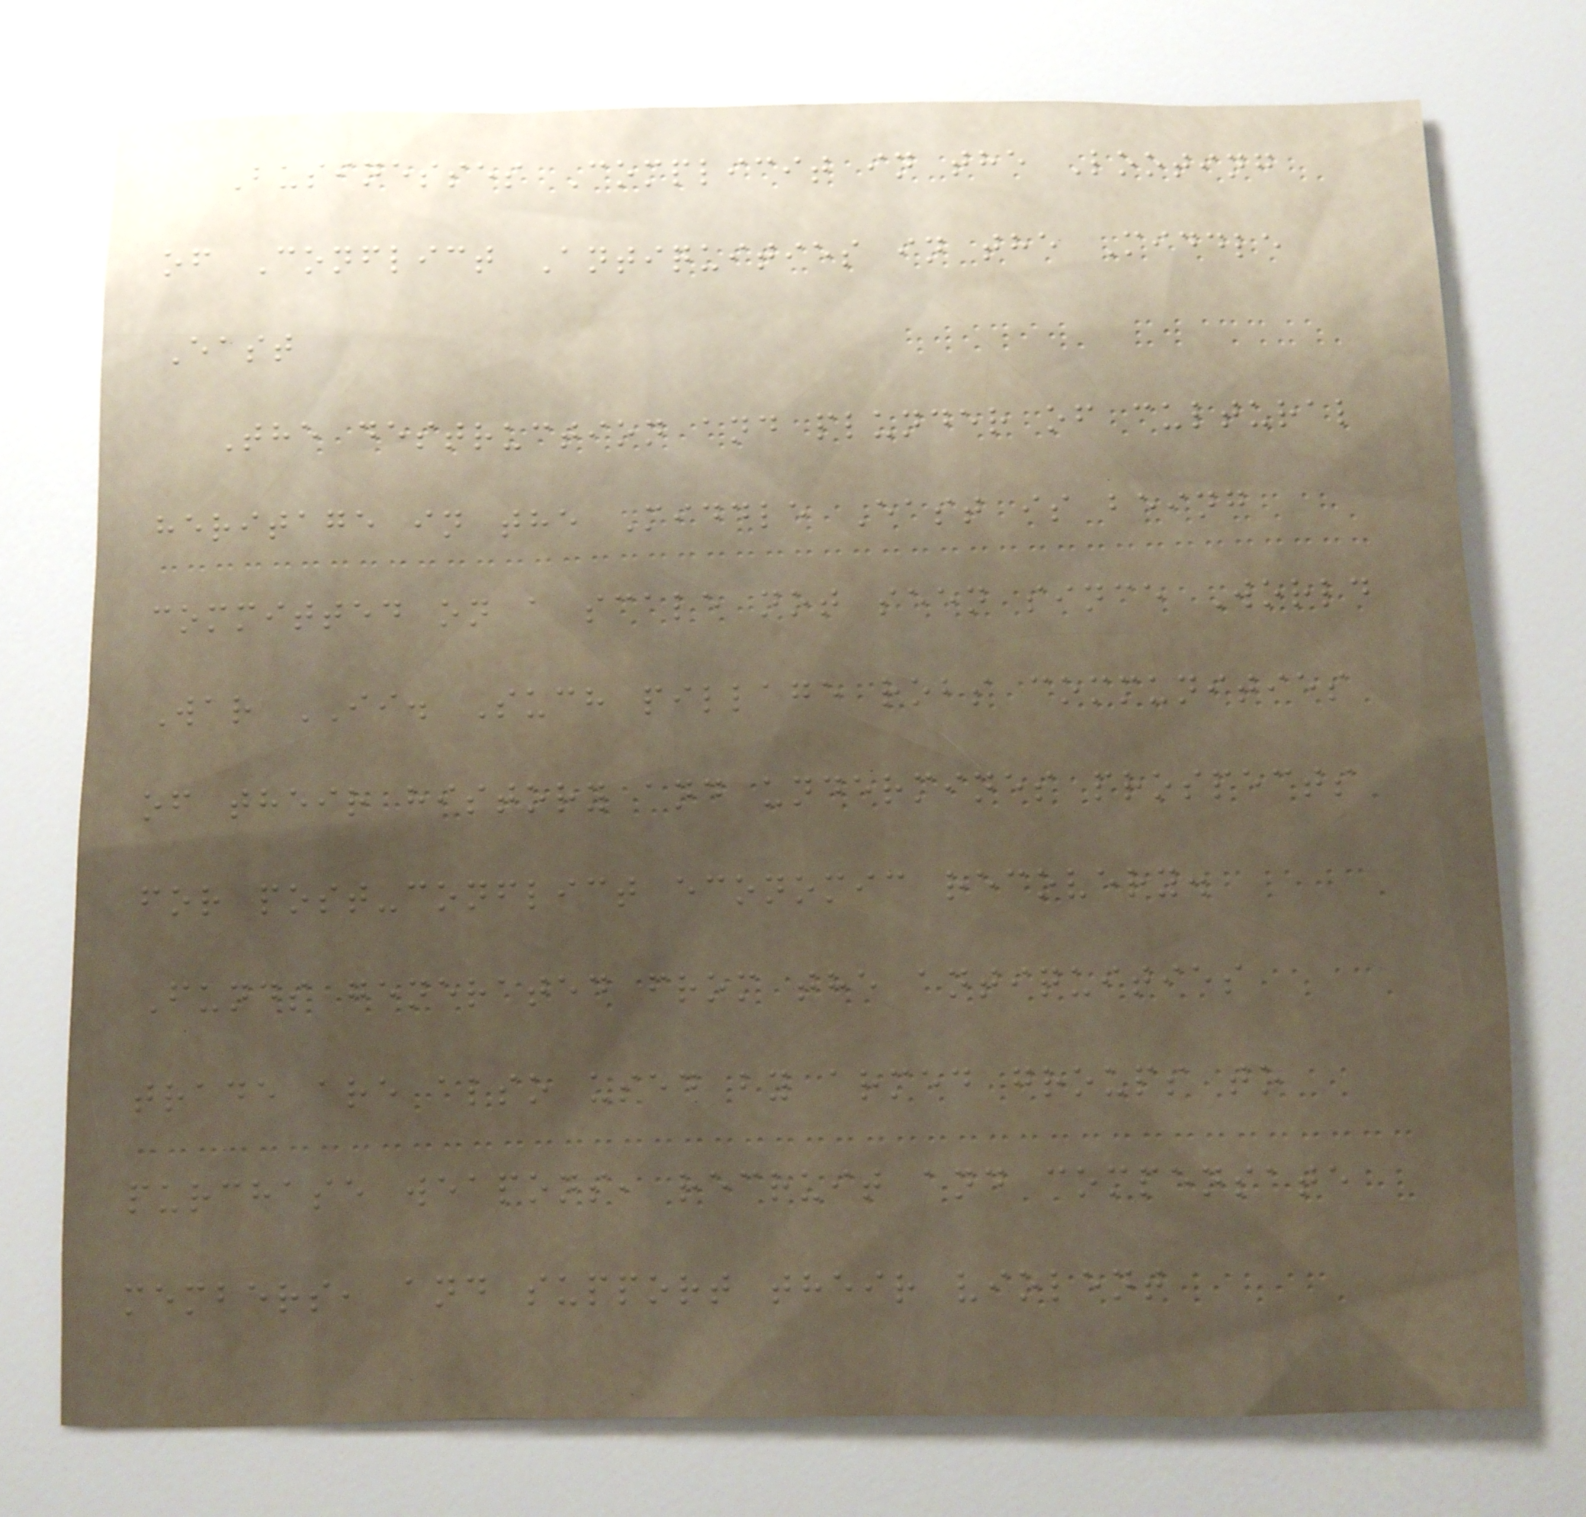Businesses Complicit in the Looting
of Conflict Antiquities in the Middle
East
The destruction and plunder of cultural
heritage in the Middle East is being
committed on a scale not seen since World
War II. Such pillage robs communities
of their history and undermines prospects
for post-conflict economic recovery.
Funds generated from the antiquities
trade are also used by armed groups to
purchase weapons, recruit and compensate
members, and support their violent
